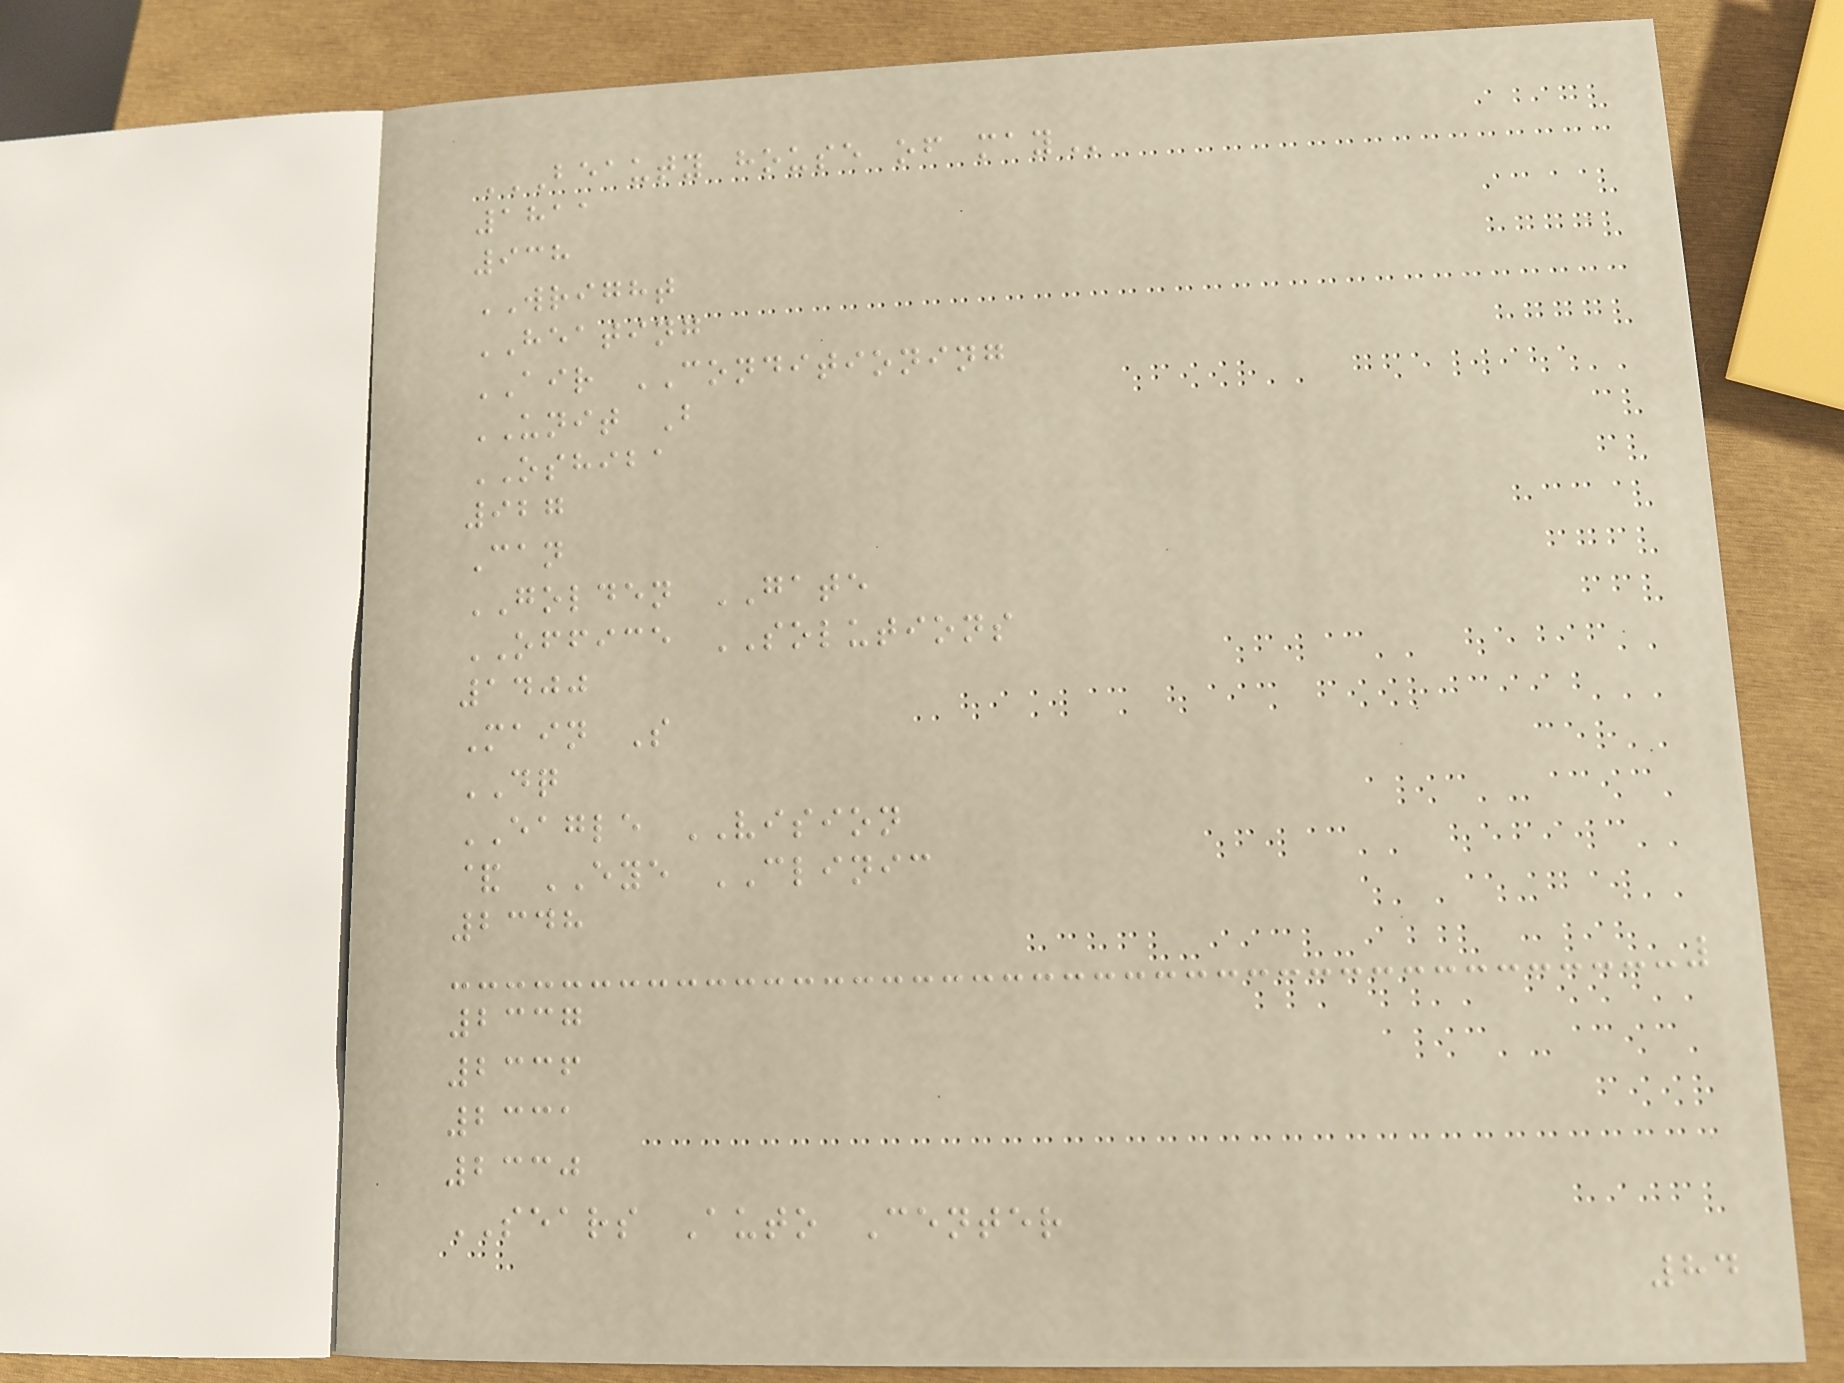BEAUTY HOUSE OF MAY
1811
938
WRIGHT
HEATING
AIR CONDITIONING
UNIT B
OSHIBA
927
Can
GOLDEN GATE
OFFICE SOLUTIONS
1400
Main S
DQ
EAGLE VISION
& EYE CLINIC
2348
2337
2336
2331
2330
SEARS Auto Center
84
